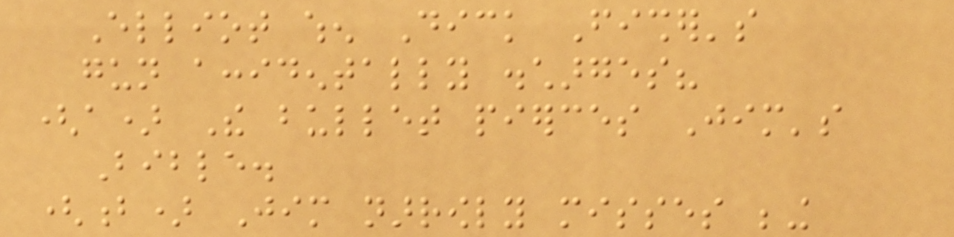Elliot when Dick Fisher's
gun accidentally discharges?
(a) The bullet pierces Jim's
Bible.
(b) Jim narrowly misses being
